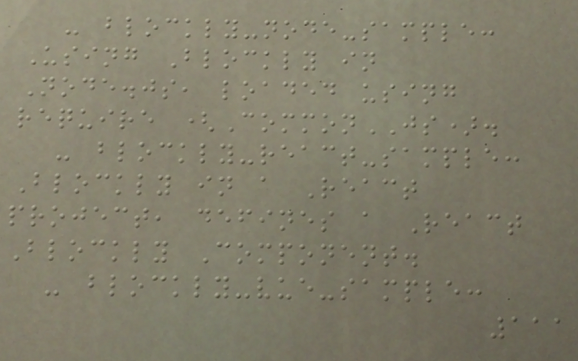- blockly-node-sample:
Using Blockly in
Node.js, loaded using
require (CommonJS).
- blockly-react-sample:
Blockly in a React
project, defines a React
Blockly Component.
- blockly-vue-sample:
111
